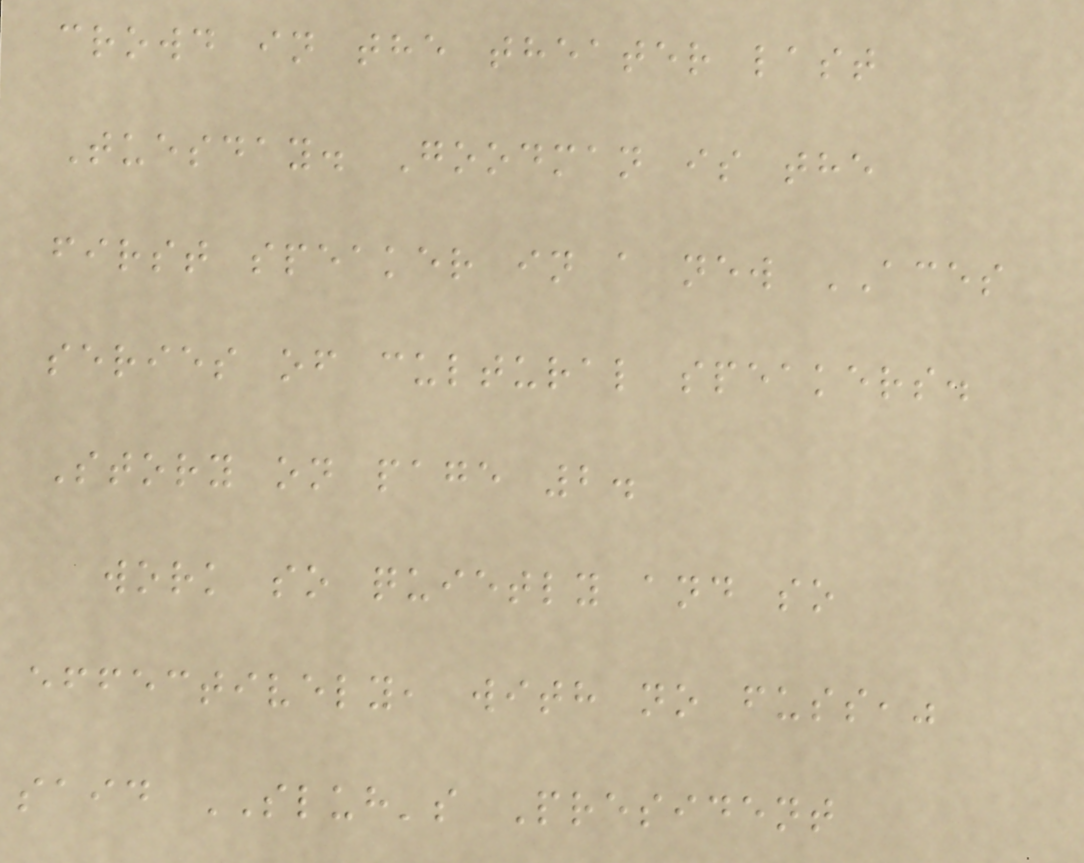crowd in the theater last
Tuesday. Goodman is the
first speaker in a new ACES
series of cultural speakers.
Story on page 2.
work so quietly and so
effectively, with no fuss,"
said SLUH's President
